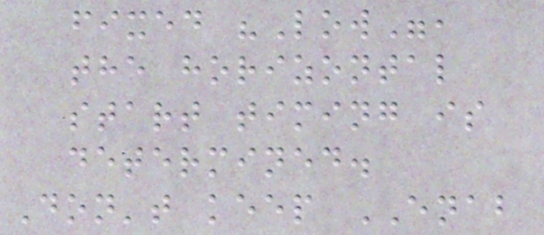fixed "Low",
the horizontal
start timing is
determined.
Don't keep ENAB
